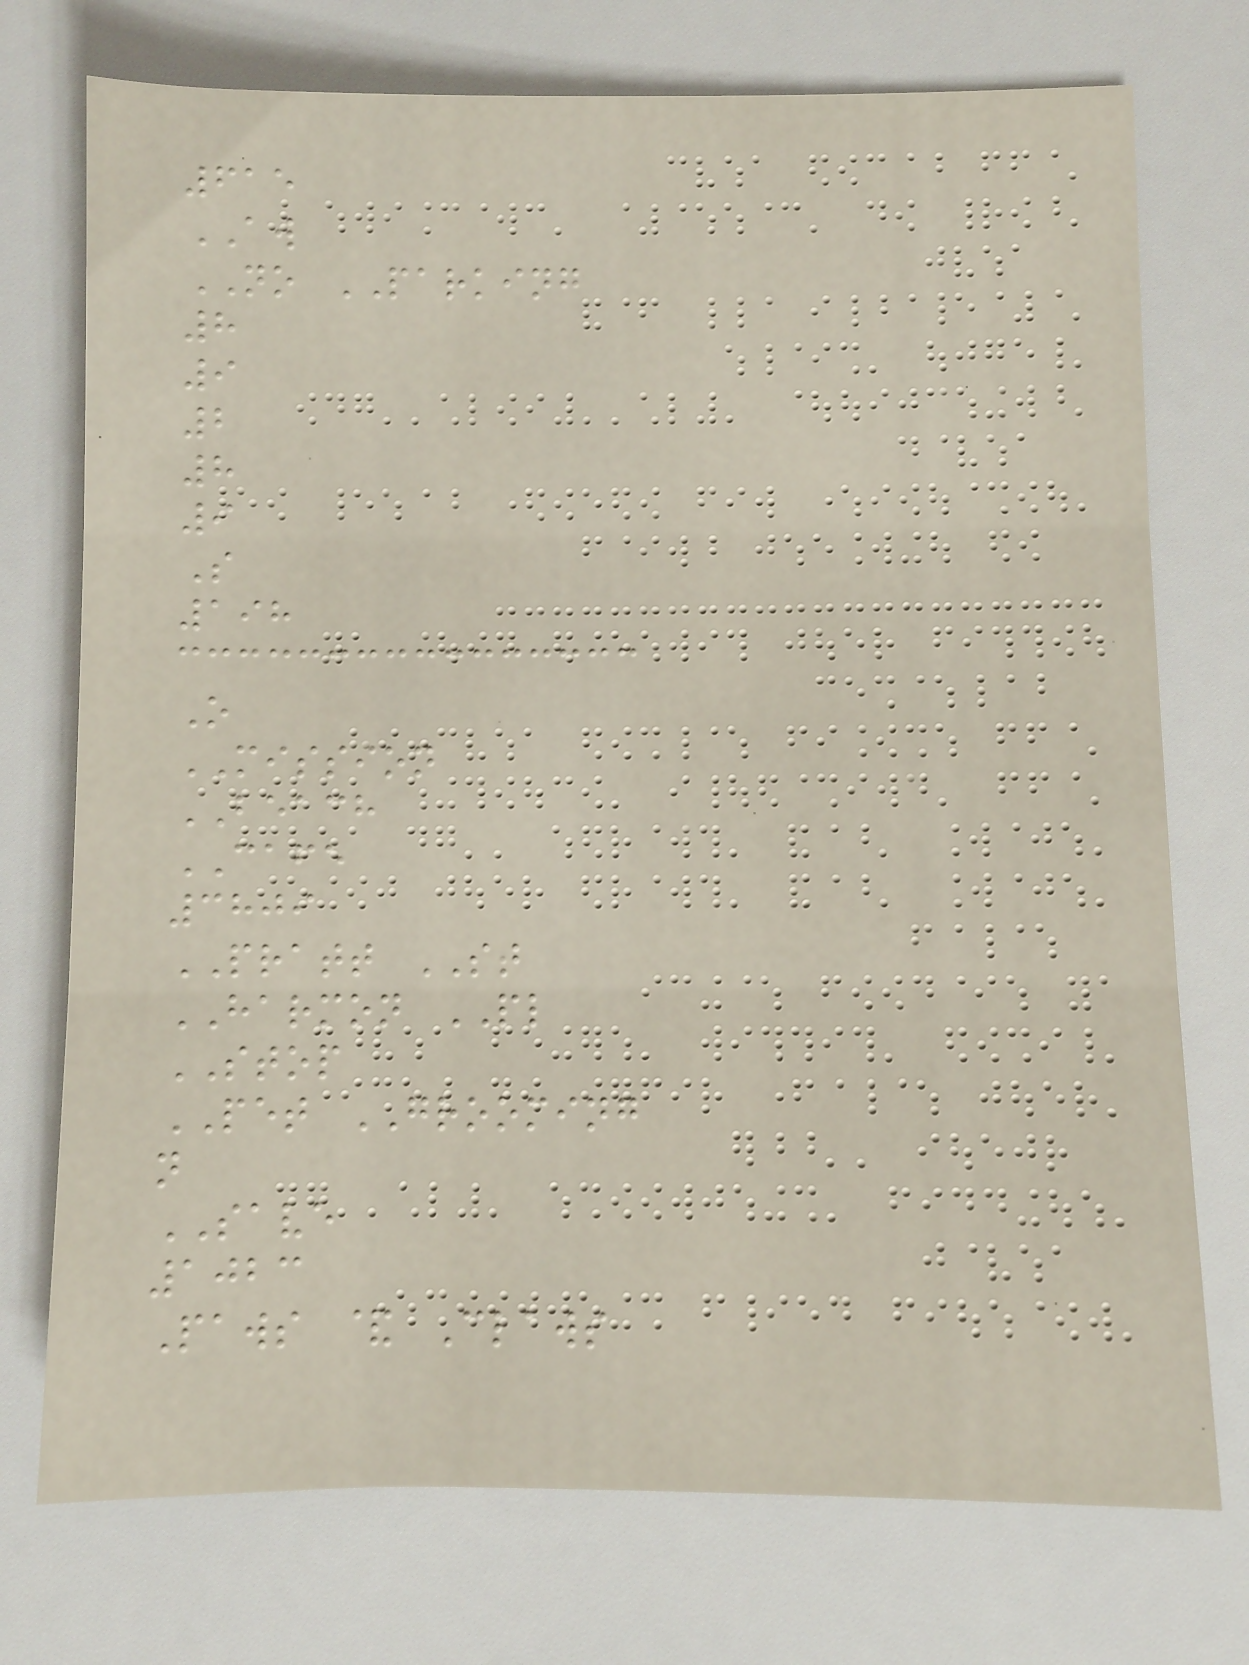615
AW
NO PARKING
8
9
2
8
9
S
198
O
MISSION
BEACH
CAFE
3809
PRATT ST
HARMON PL
STOP
PET GROOMING
n
SAVE
1023
Paws & Claws
